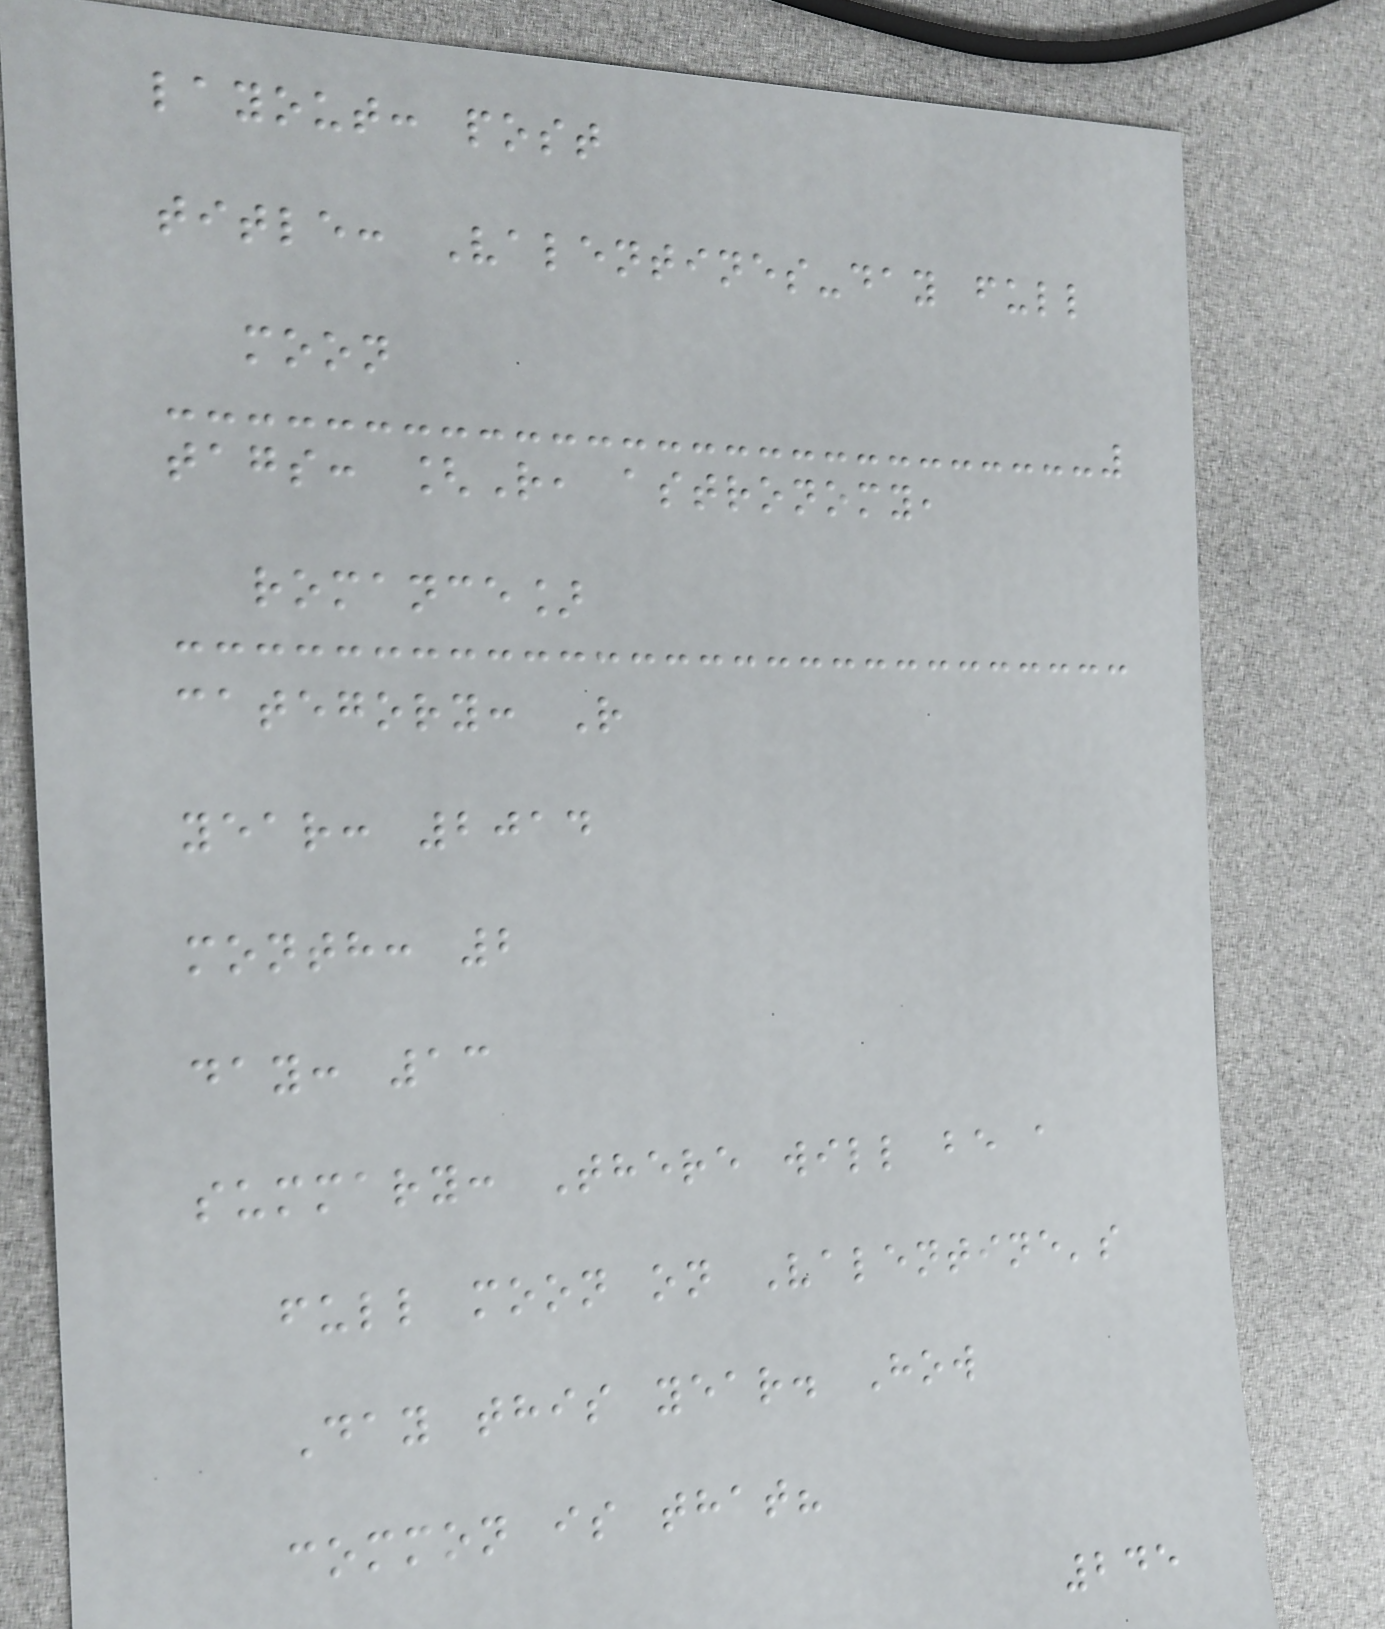layout: post
title: Valentines-day full
moon
tags: [R, astronomy,
romance]
category: R
year: 2014
month: 2
day: 13
summary: There will be a
full moon on Valentine's
Day this year. How
common is that?
245
